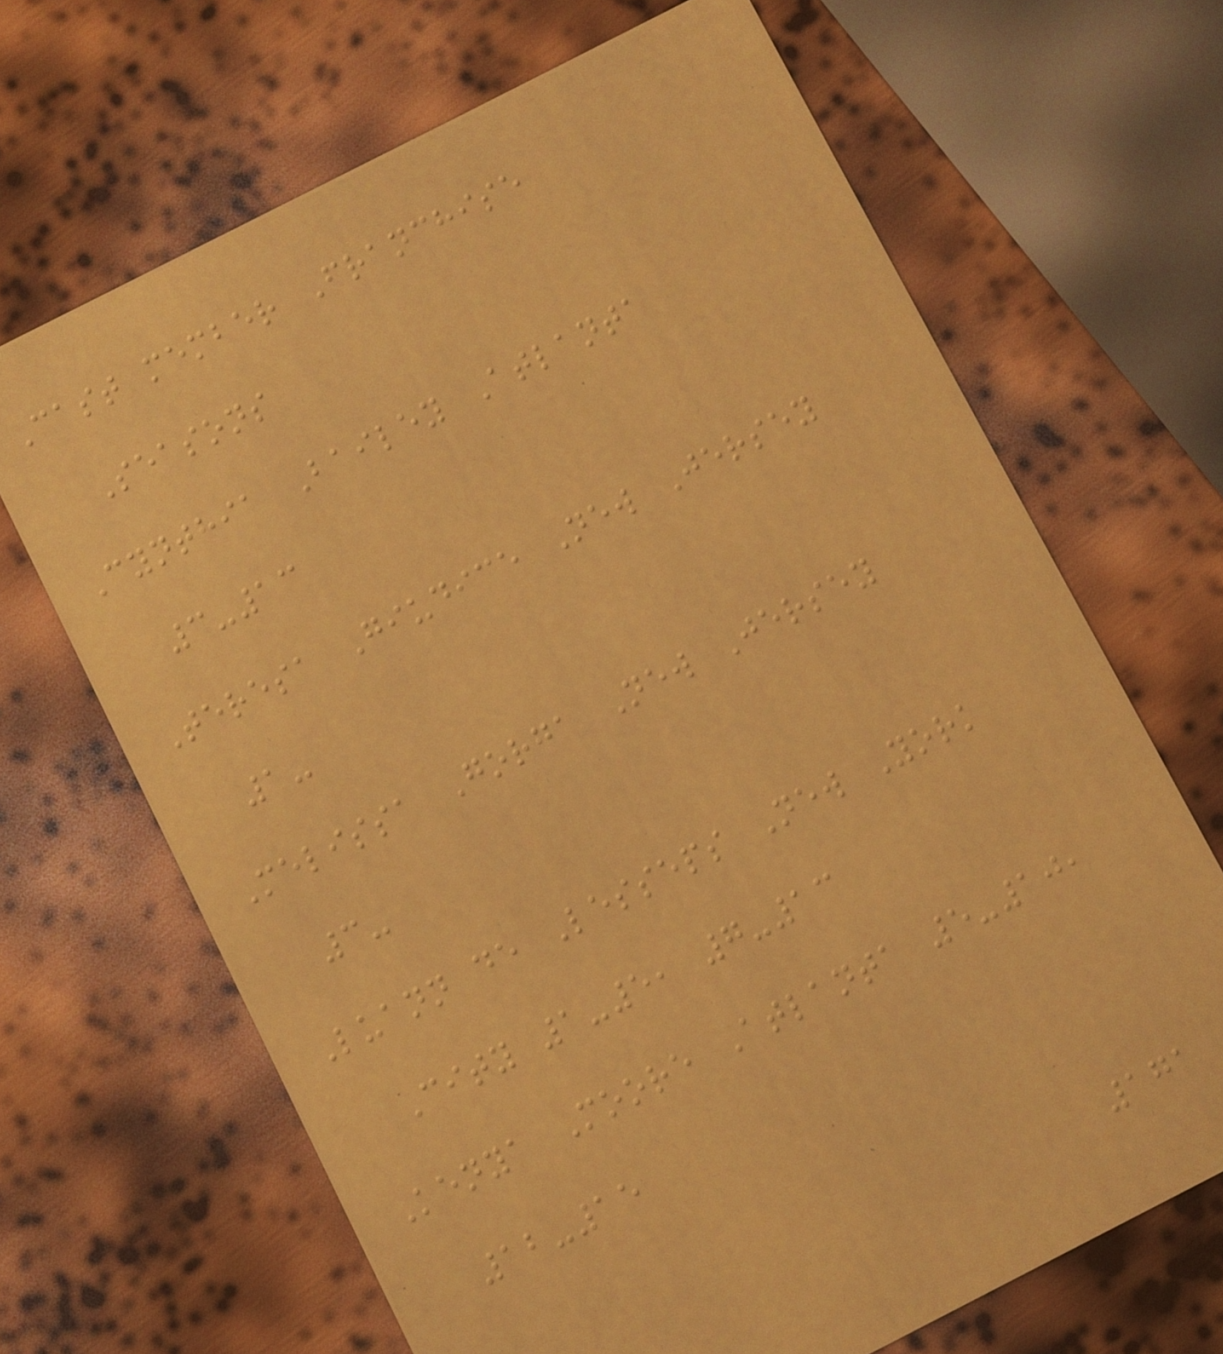Cast member Franchise
Seasons
Cynthia Bailey Atlanta
3-13
Teresa Giudice New Jersey
1-
Melissa Gorga New Jersey
3-
Luann de Lesseps New York
City 1-5, 7-13
Kenya Moore Atlanta 5-10,
12-15
171
